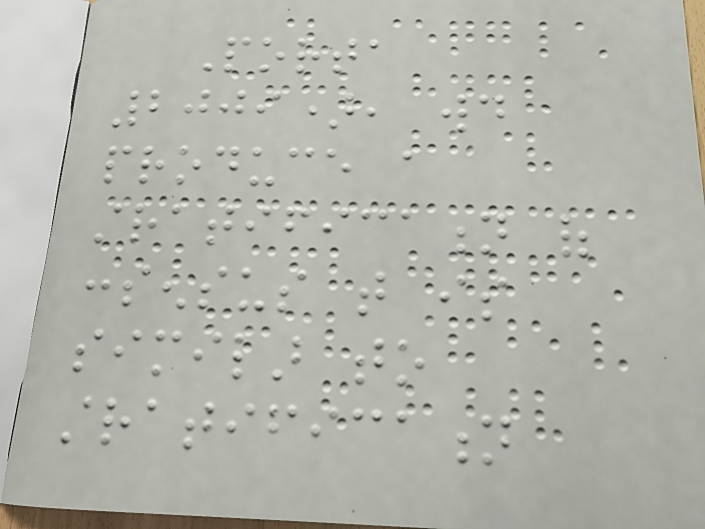Porta
2009), would
produce a
stratification of
consensus that is
similar to
stratification
